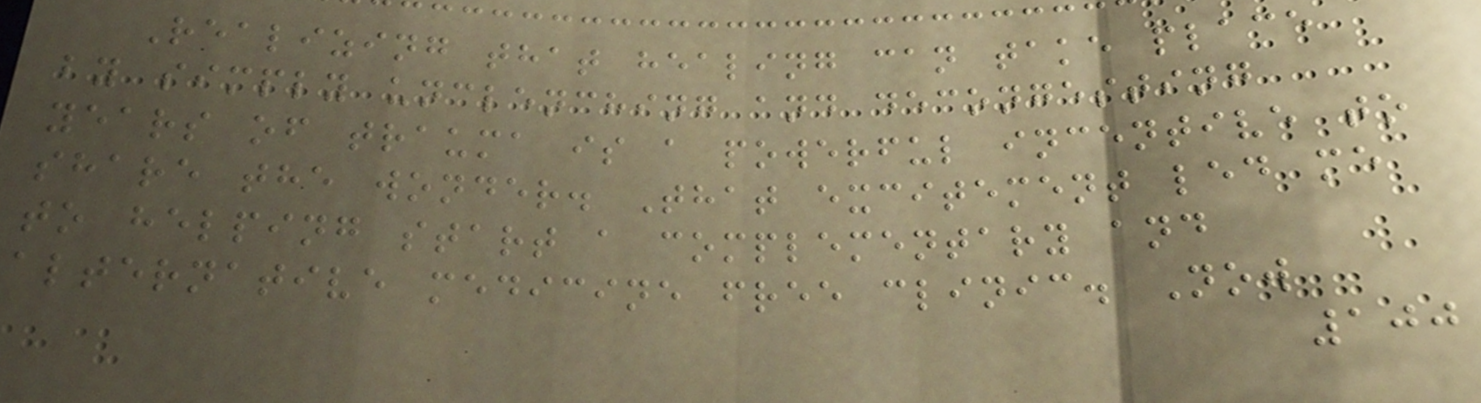Realizing that healing can take place
by simply unclenching and decongesting
years of trauma is a powerful incentive to
share the wonder. That excitement led me
to helping start a complementary and
alternative medicine free clinic. Now
100
